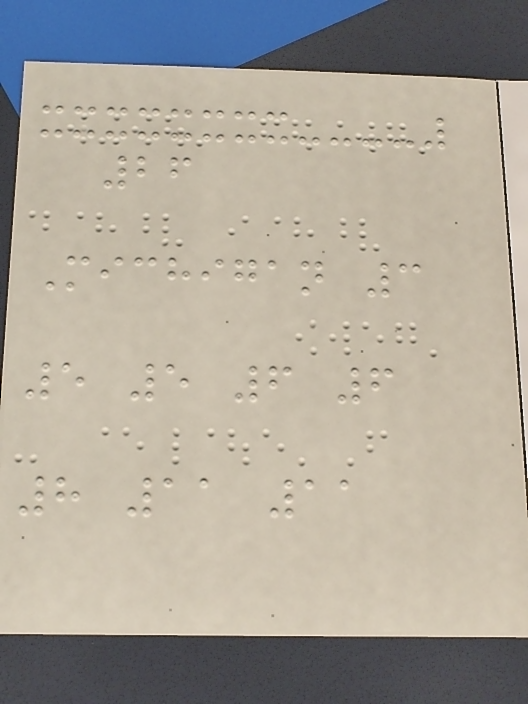26
Michigan 3
5 5 6 6
8 11 11
